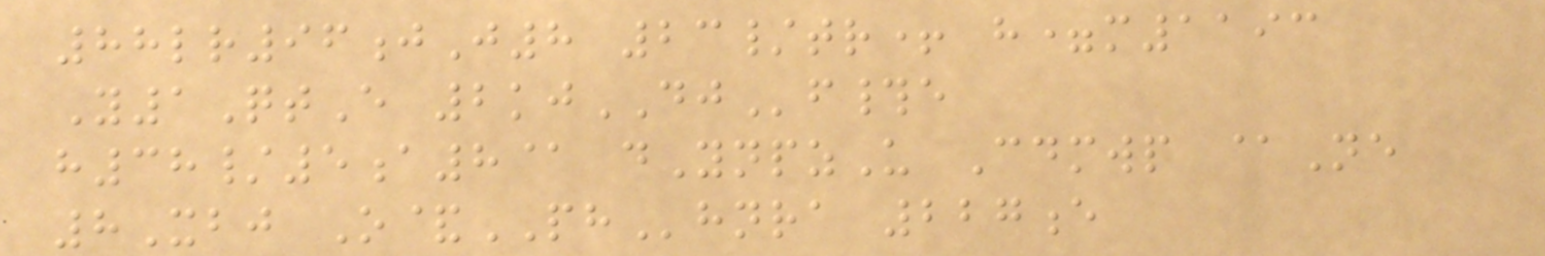88lr96jJ8 23/tr+ h=m1193
Y1QtE 2kjDJf#e
h38/5a8@ dYnpzU Cdmwp @Ne
8Xbj O&PHhnra 227e
